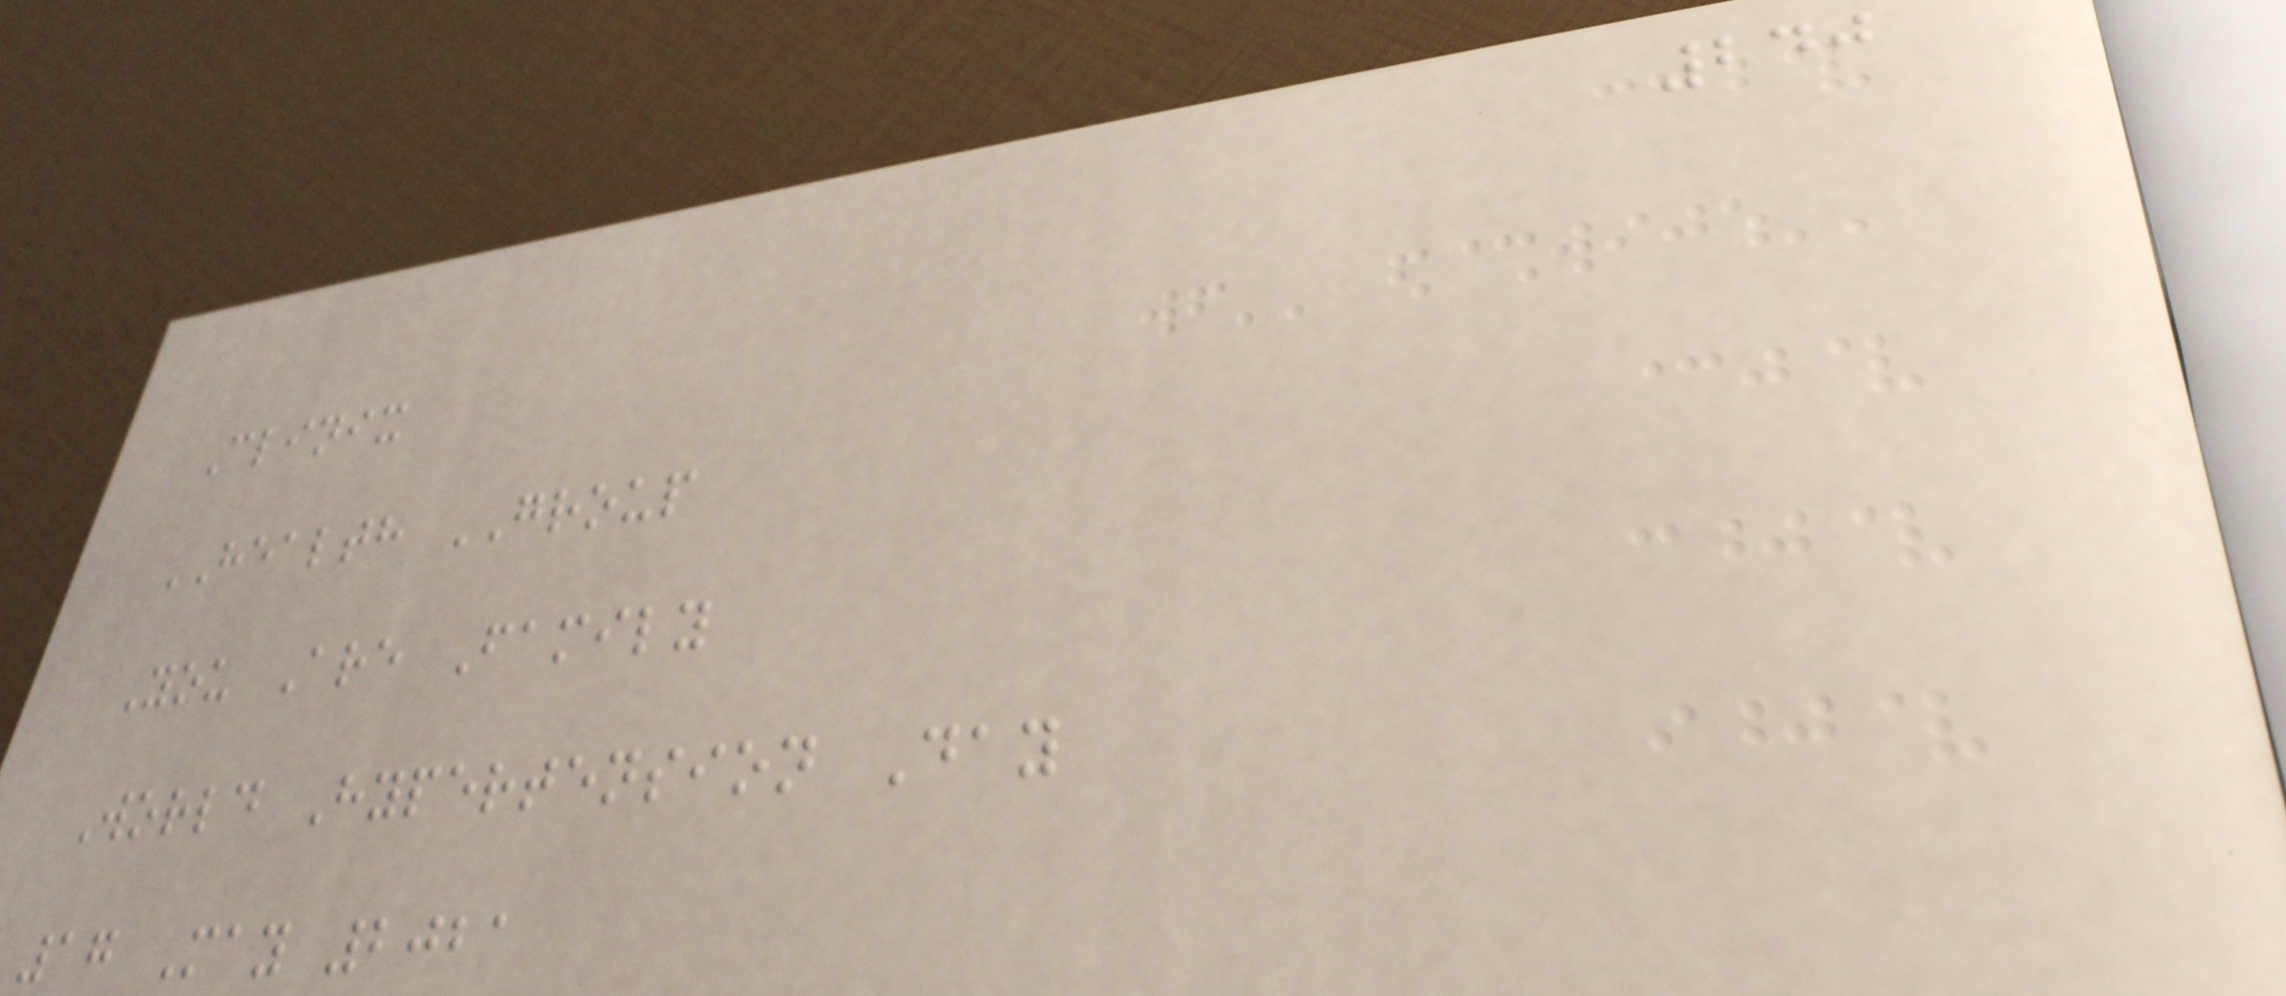240
Clinix
HEALTH GROUP
You Are Family
World Hypertension Day
17 May 2021
